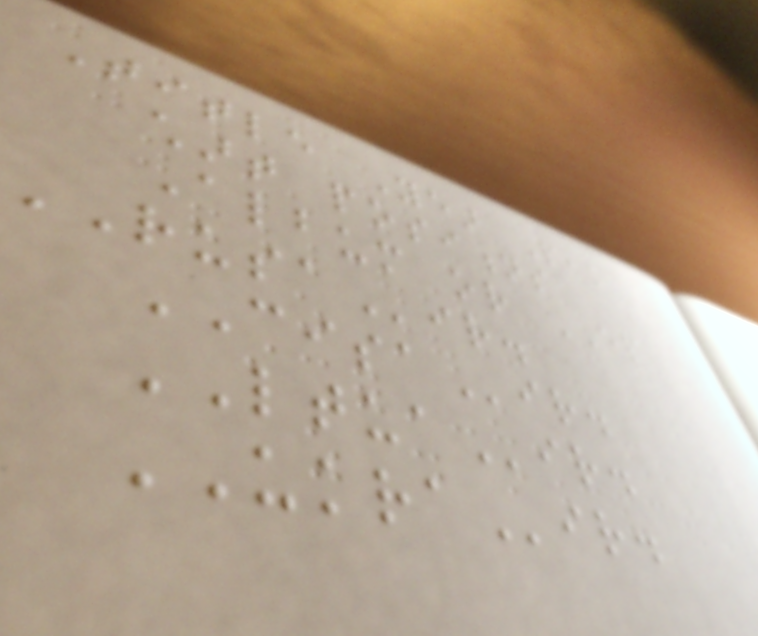Title Year Peak
chart positions
Album or EP
RUSAir.
CISAir.
LTUAir.
UKRAir.
